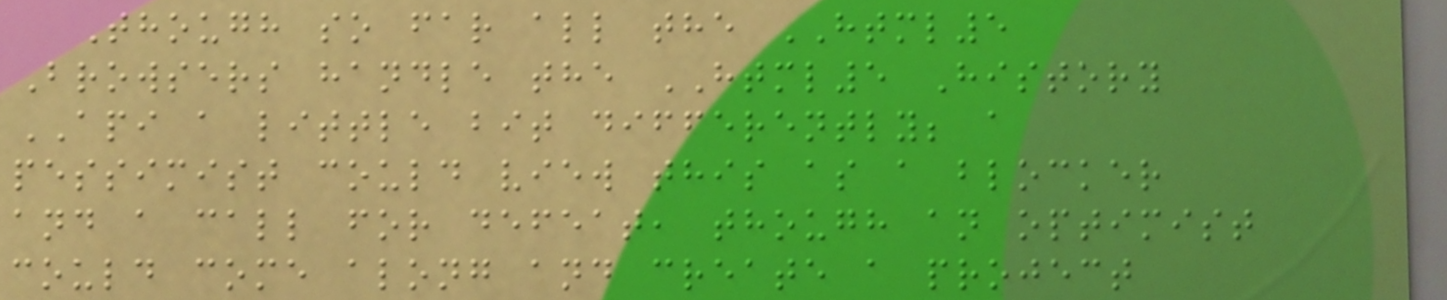Though so far all the HTML5
Browsers handle the HTML5 History
API a little bit differently; a
pessimist could view this as a blocker
and a call for defeat, though an optimist
could come along and create a project
